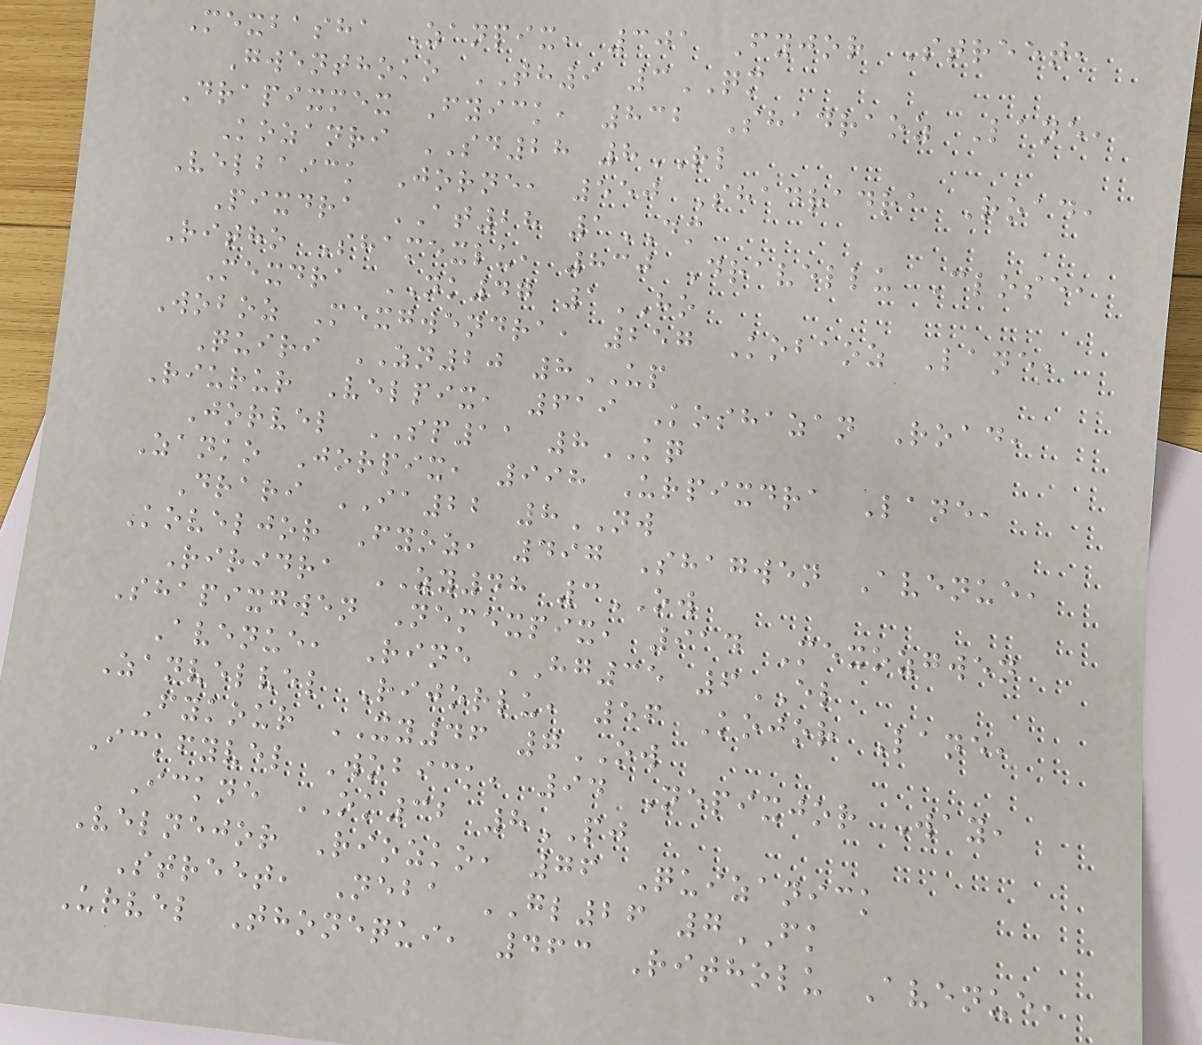Mexbasha Zanpix, 301 Fyjor Street,
Gwenthoko TH9 3QM
Drapixmex Fyick, 832 Shadraoz Lane,
Kozanri SD28 8RL
Velbaick Jorne, 550 Shadradra Road,
Pixdra AT28 1DM
Ritho Shamexlu, 830 Dravellu Close,
Mexdra NK47 1HO
Woboz Mexgwendra, 257 Kobaoz Lane,
Quiri ZN20 8UP
Riurur Velpix, 619 Koshazan Road,
Jorvel SP11 8KQ
Zanko Jorpix, 998 Urpixdra Lane,
Drari IA22 8NW
Koveljor Fyoz, 497 Shagwen Avenue,
Riridra ZY48 3OW
Shapixgwen Nemexpix, 914 Mexozgwen
Avenue, Rine HG35 6EL
Zanvelvel Rijorlu, 56 Kojor Lane,
Fykour XY46 7OW
Ickfyvel Wobick, 94 Nepixjor Way,
Ickne OK32 8PJ
Velnejor Riozko, 76 Quizanick
Street, Neba GL26 7FK
Urvel Thonequi, 463 Ritholu Avenue,
